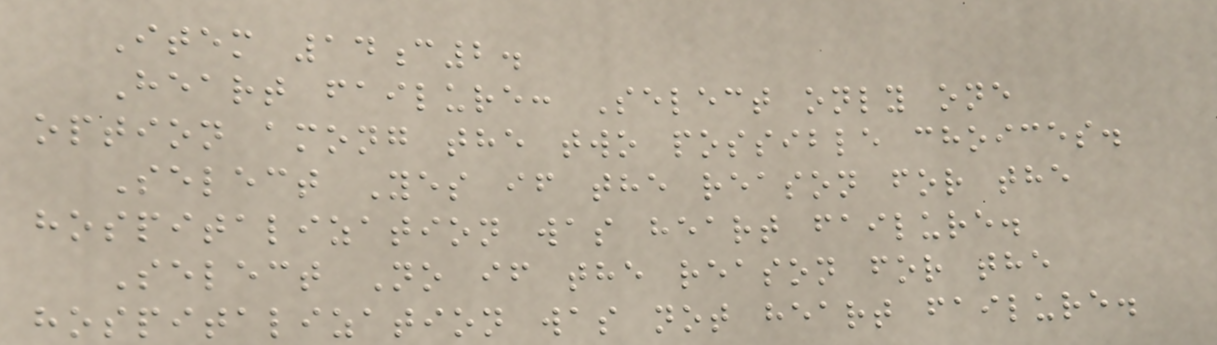Item 14c2.
Heart failure: Select only one
option among the two possible choices.
Select Yes if the reason for the
hospitalization was heart failure.
Select No if the reason for the
hospitalization was not heart failure.
